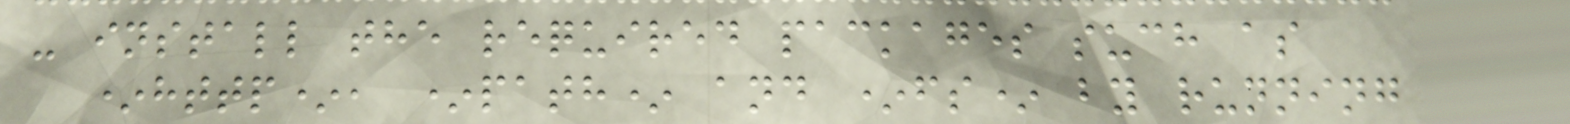- install the required packages such as
*http*, *path* and *fs* by running
